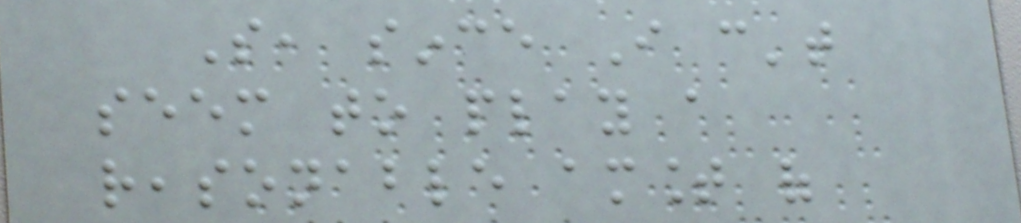So, since I can't
seem to play a
reasonable amount of
